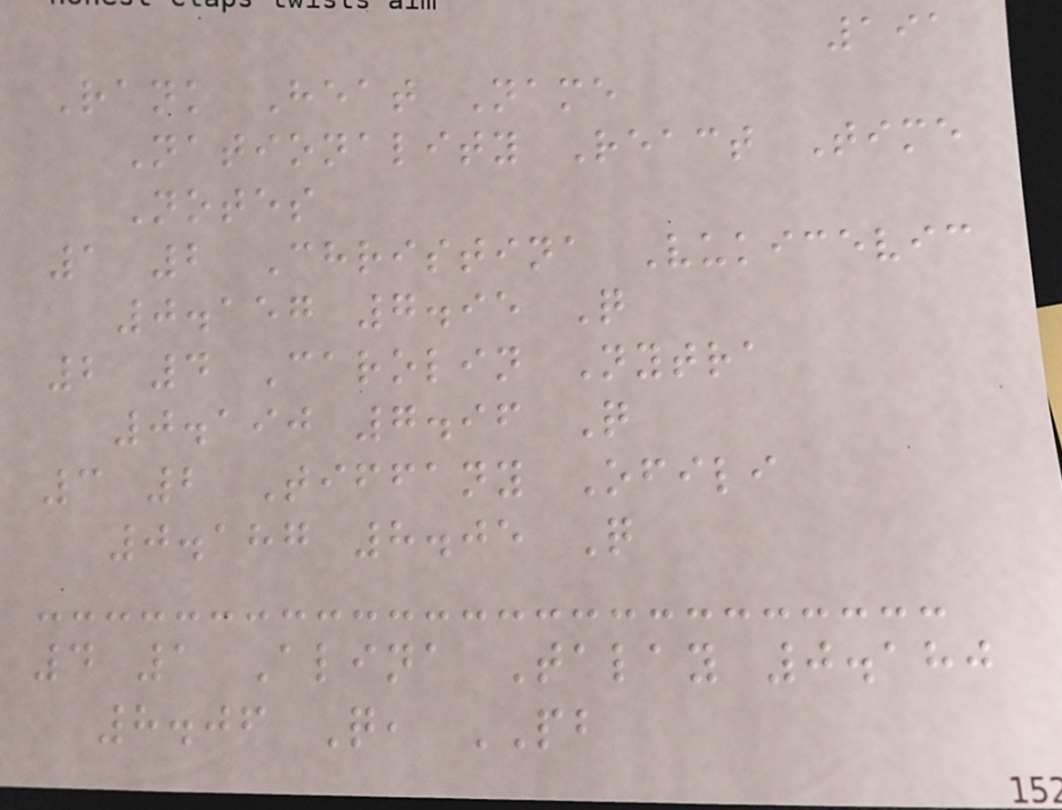191
Rank Heat Name
Nationality React Time
Notes
1 2 Christina Vukicevic
0.157 7.95 Q
2 4 Carolin Nytra
0.190 7.96 Q
3 2 Tiffany Ofili
0.187 8.05 Q
4 1 Alina Talay 0.180
8.06 Q, PB
